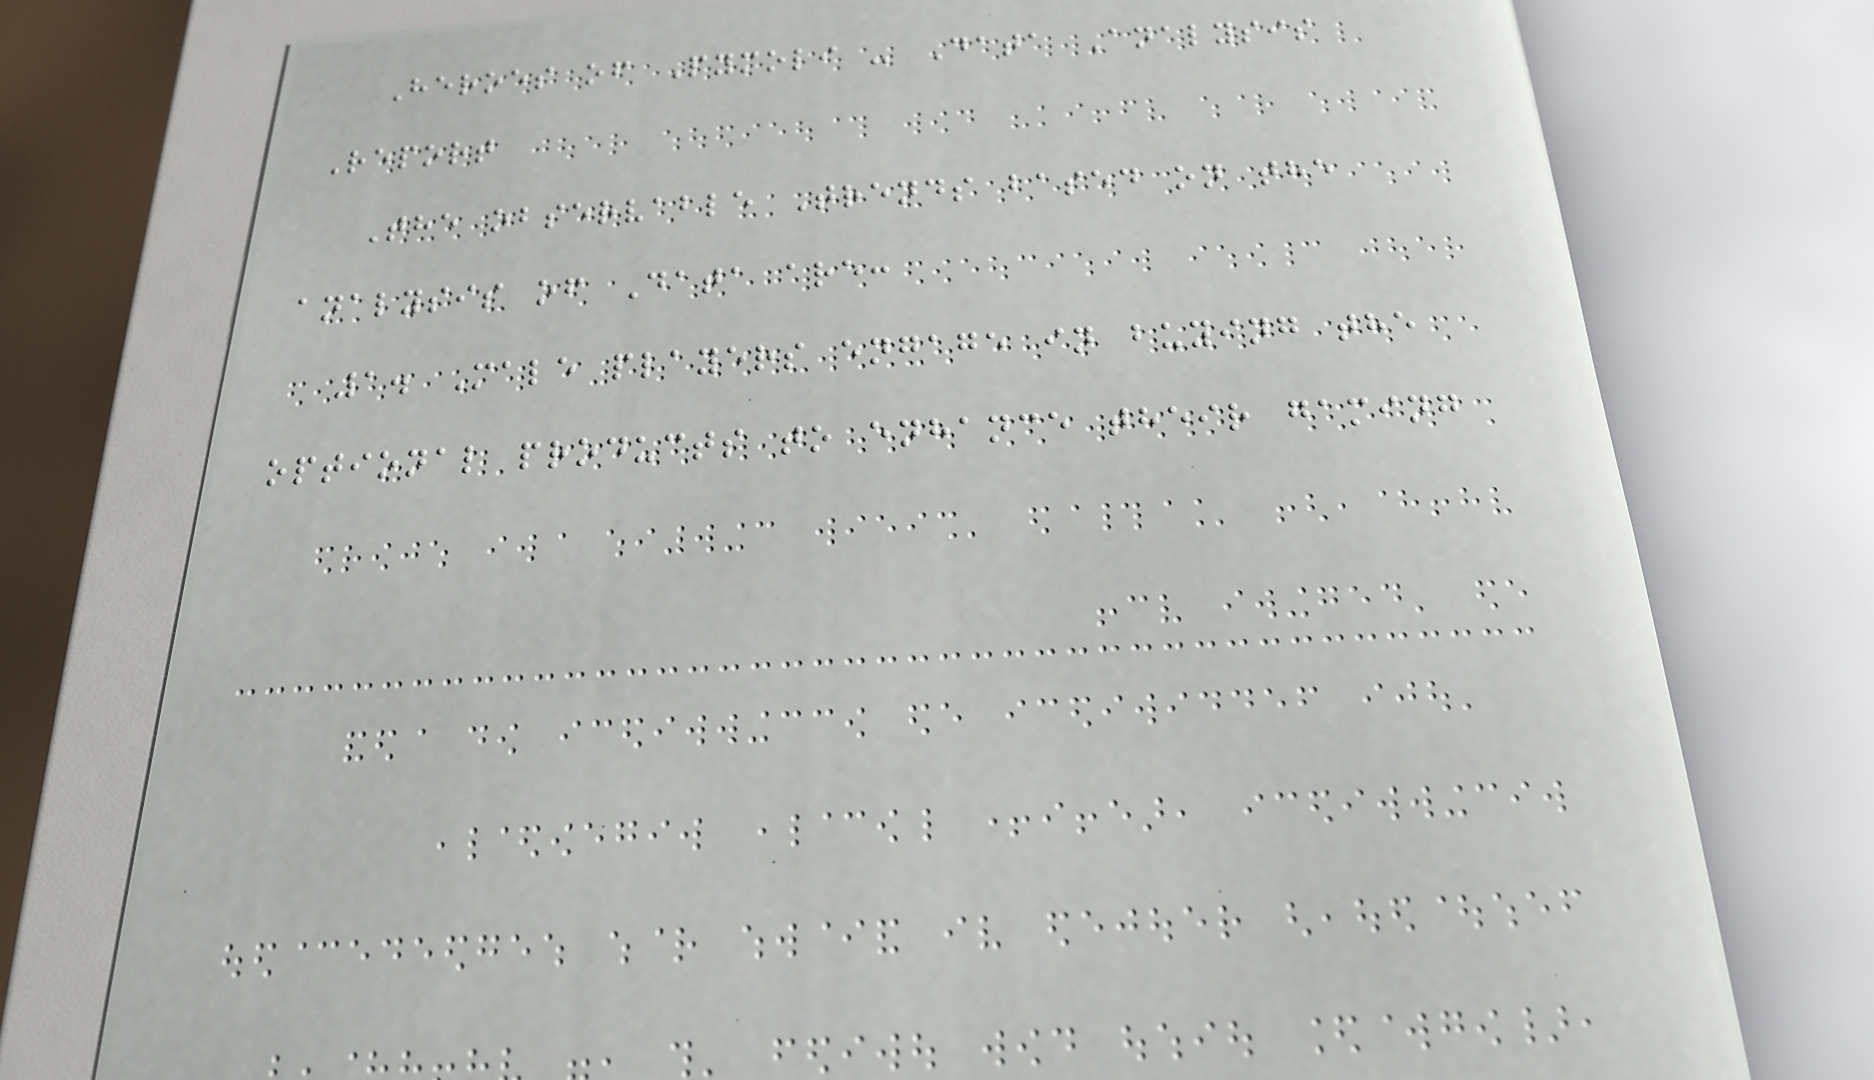Heroes of Pymoli - Data Analysis
Report
The observable Trends based on the
analysis of Data are:
1. Male players engage in buying the
optional products to enhance their gaming
